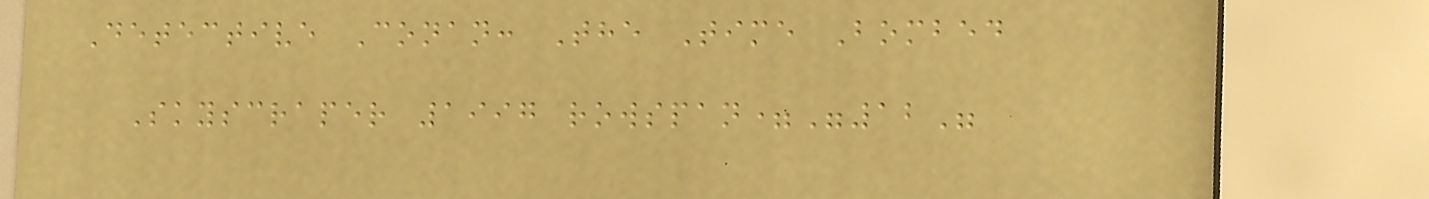Detective Conan: The Time Bombed
Skyscraper 1997 rowspan="12"
